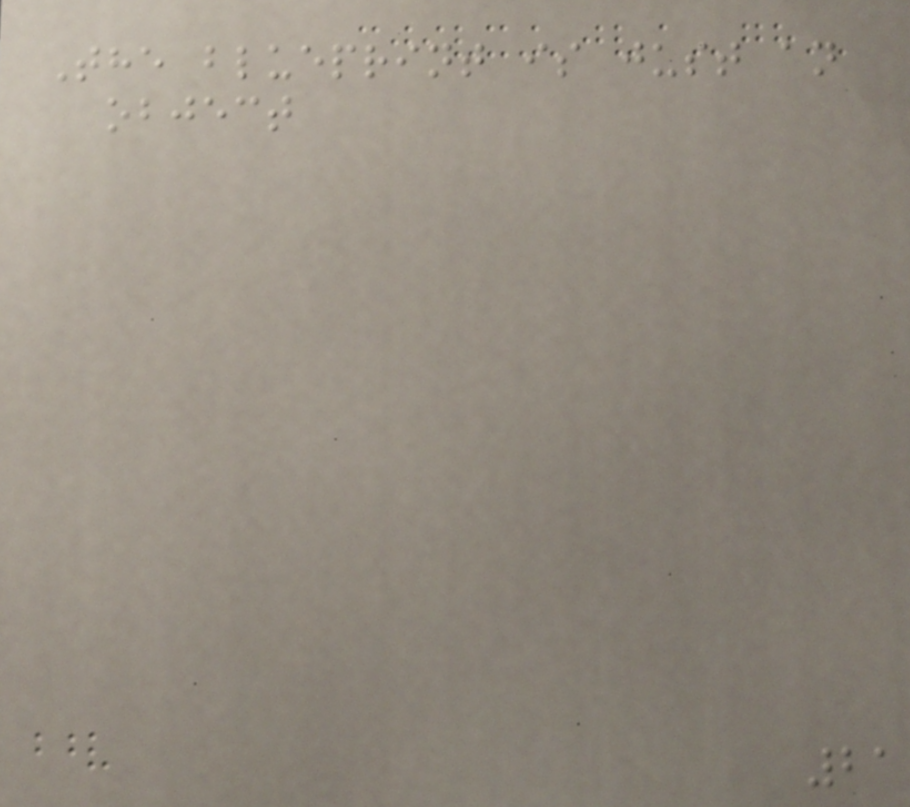The blueprint is just an
object
21
